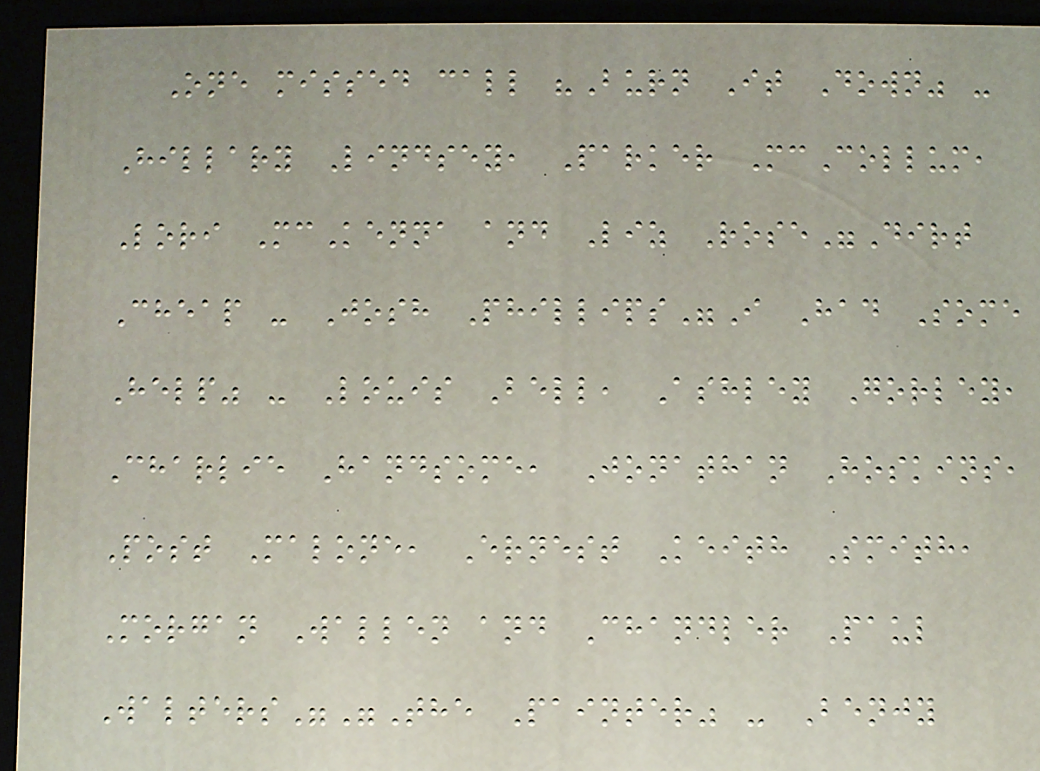One missed call "Burn It Down" -
Hillary Lindsey, Parker McCollum,
Lori McKenna and Liz Rose"Dirt
Cheap - Josh Phillips"I Had Some
Help" - Louis Bell, Ashley Gorley,
Charlie Handsome, Jonathan Hoskins,
Post Malone, Ernest Keith Smith,
Morgan Wallen and Chandler Paul
Walters""The Painter" - Benjy
